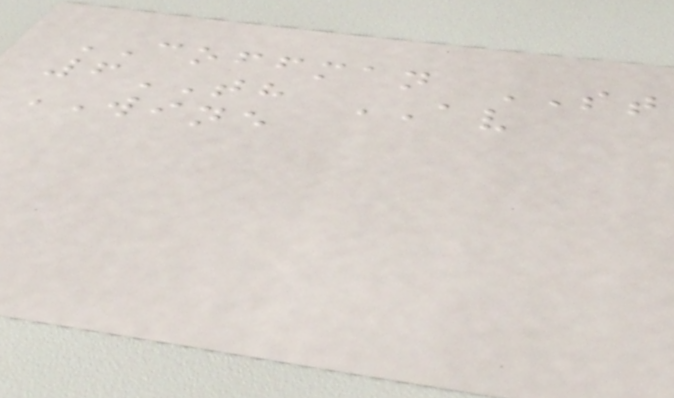COFFMAN ST
6TH AV
WINE
